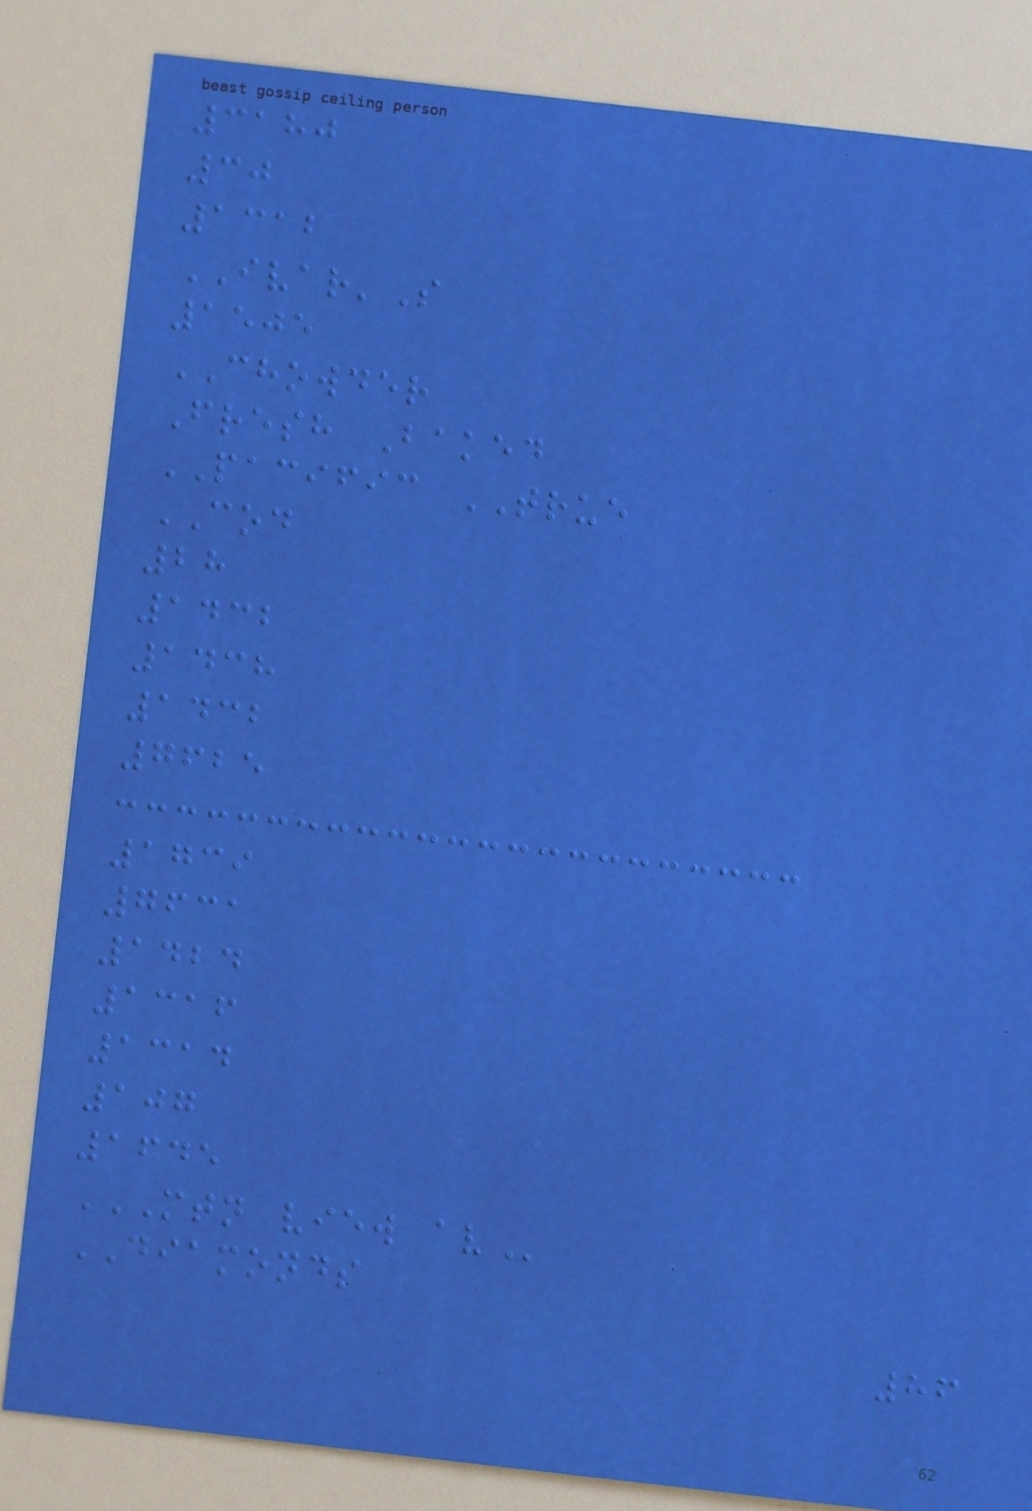3180
30
1312
IVAR'S
1505
CHOWDER
Fresh Baked
PACIFIC TRUE
COD
28
1432
1438
1432
7625
1739
7631
1424
1316
1314
107
1645
MTN VIEW AV
DIAMONDS
86
